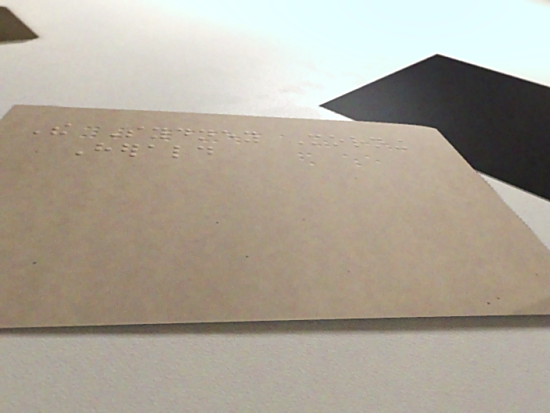The Sydney Morning
Herald
